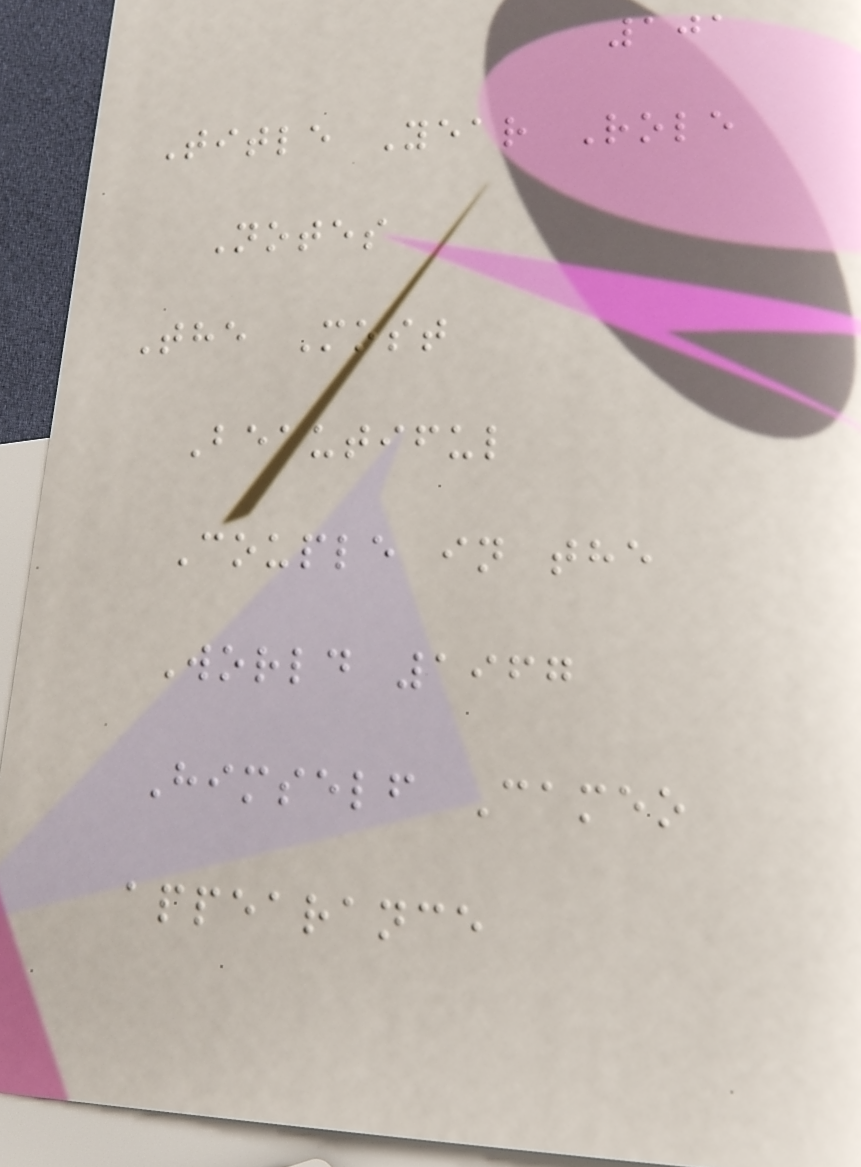101
Title Year Role
Notes
The Most
Beautiful
Couple in the
World 1967
Himself Cameo
appearance
